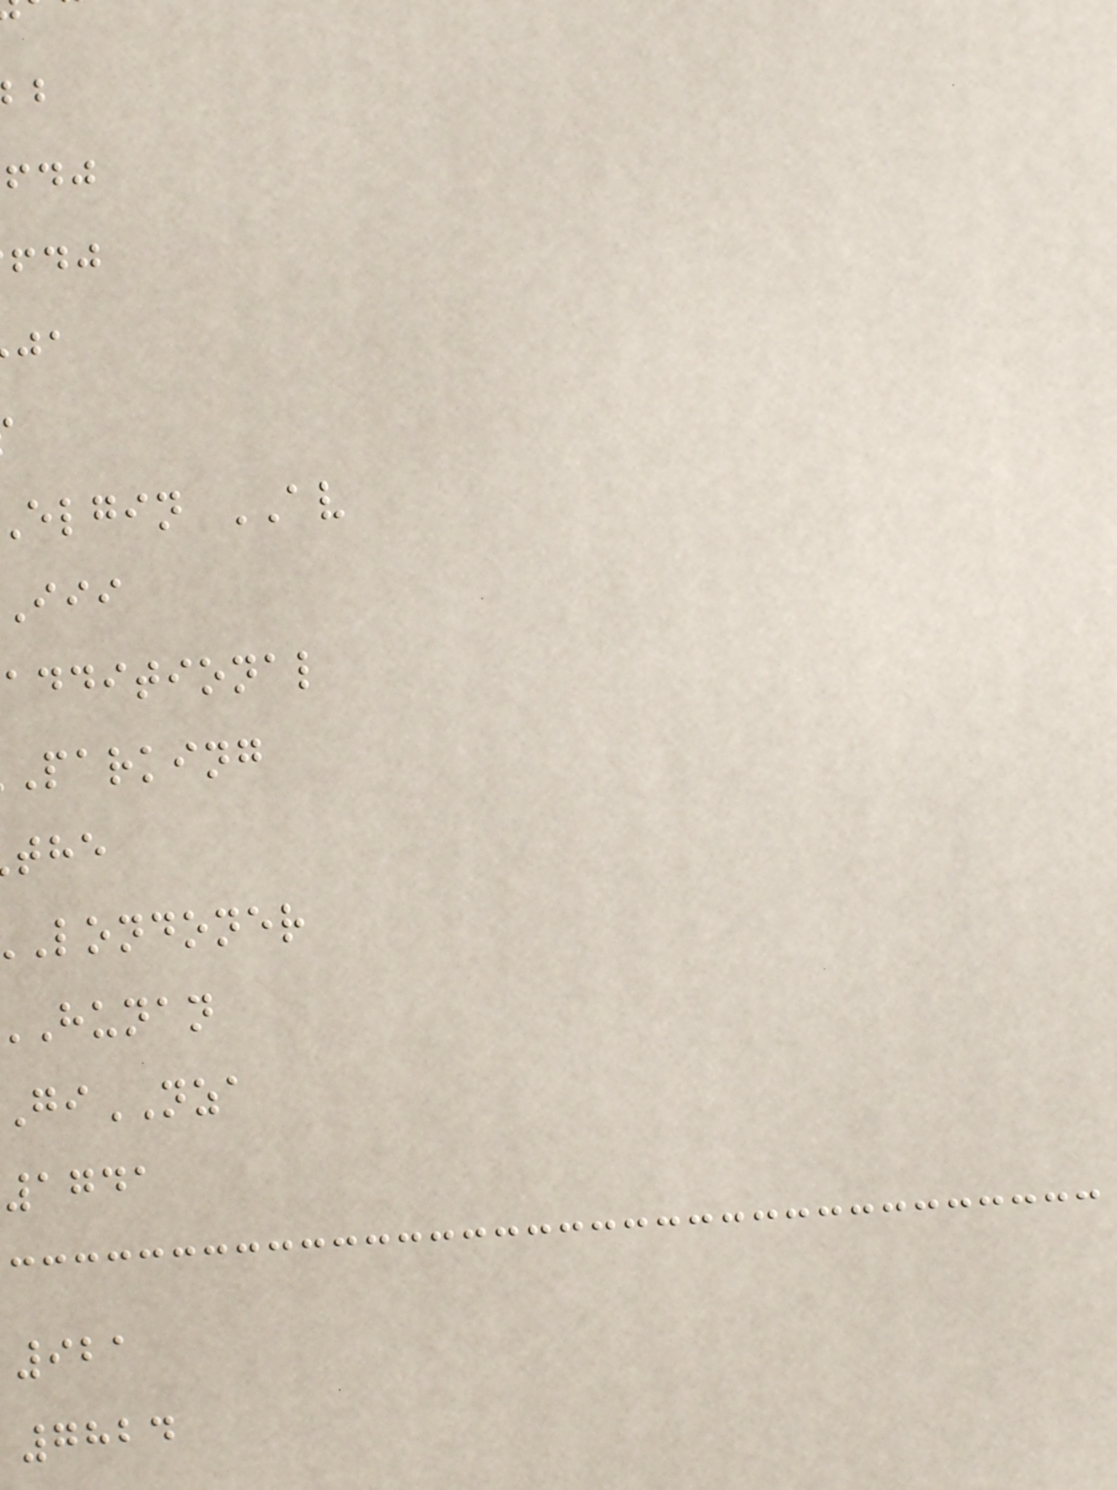elgin AV
additional
parking
londoner
hunan
iNZA
1741
921
7824
